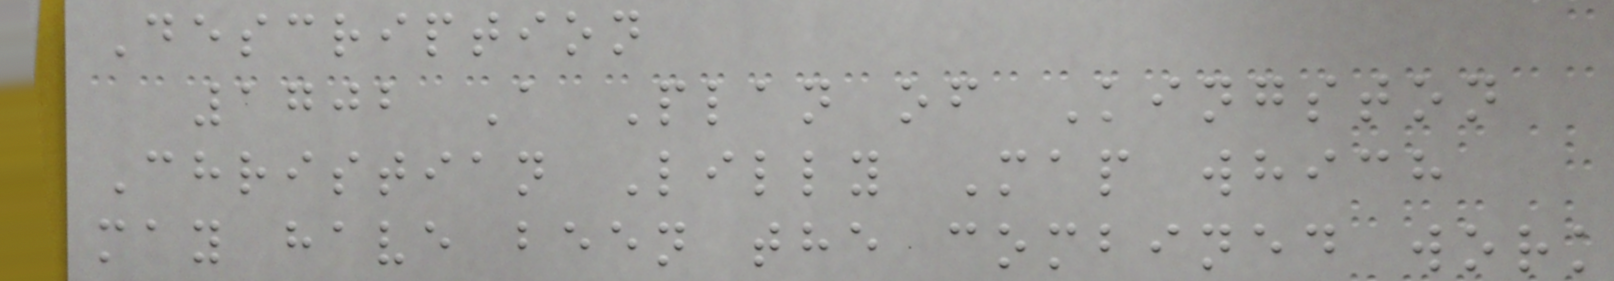Description
1702 A Plan of Kingston
Christian Lilly Map which
may have been the combined work
